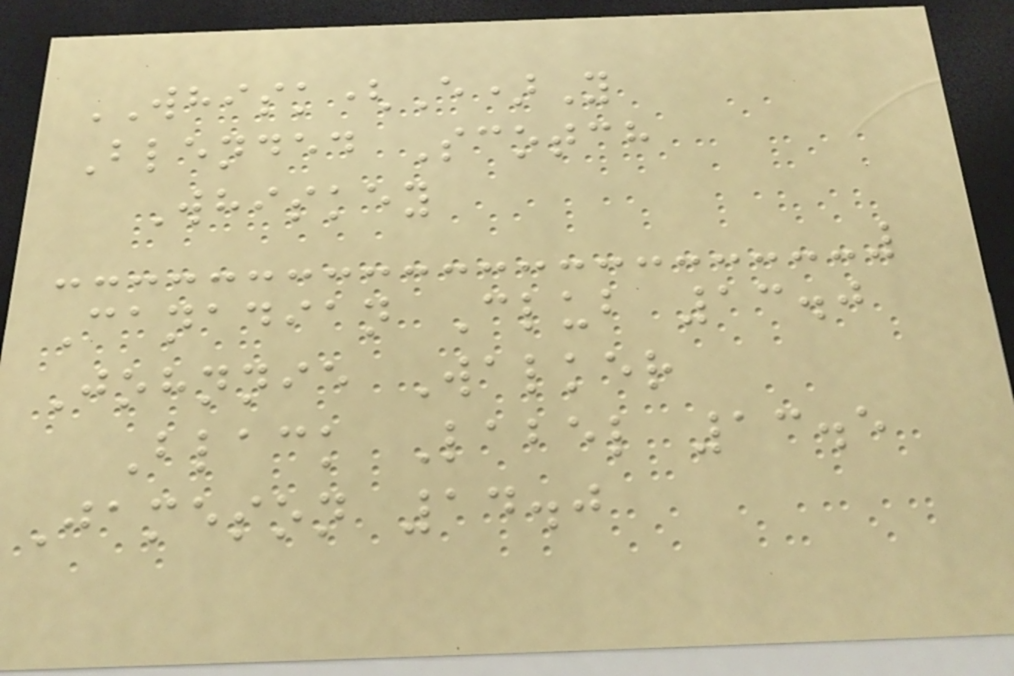WHISK(E)Y
Blended Scotch
Whiskey
Canadian Club 13.0
Johnnie Walker
Black Label 13.5
Jameson 14.0
